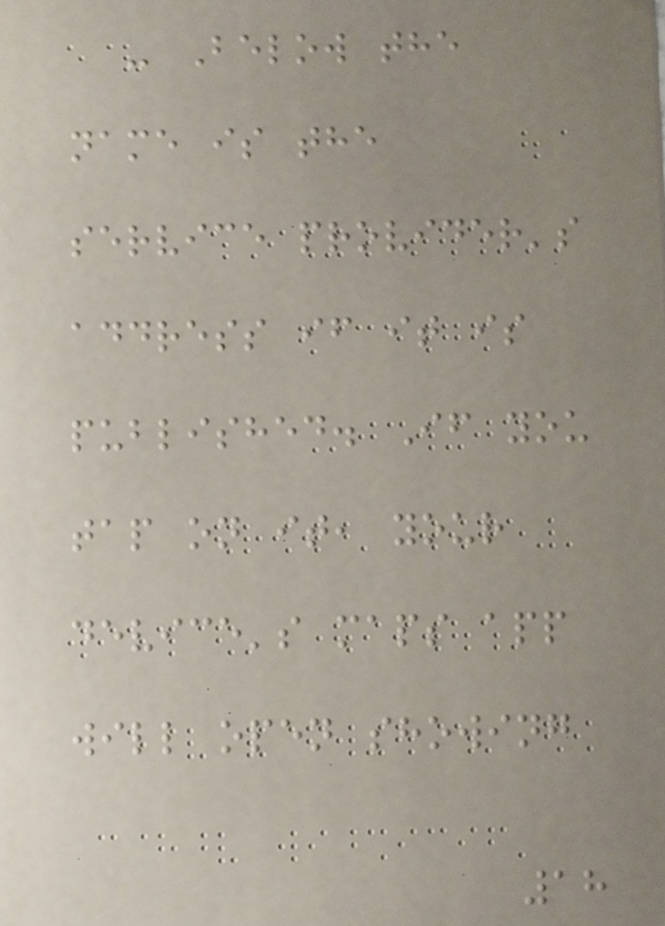- Below the
name is the
service provider's
address if it is
published. If you
tap on it, your
device's maps app
will open showing
18
